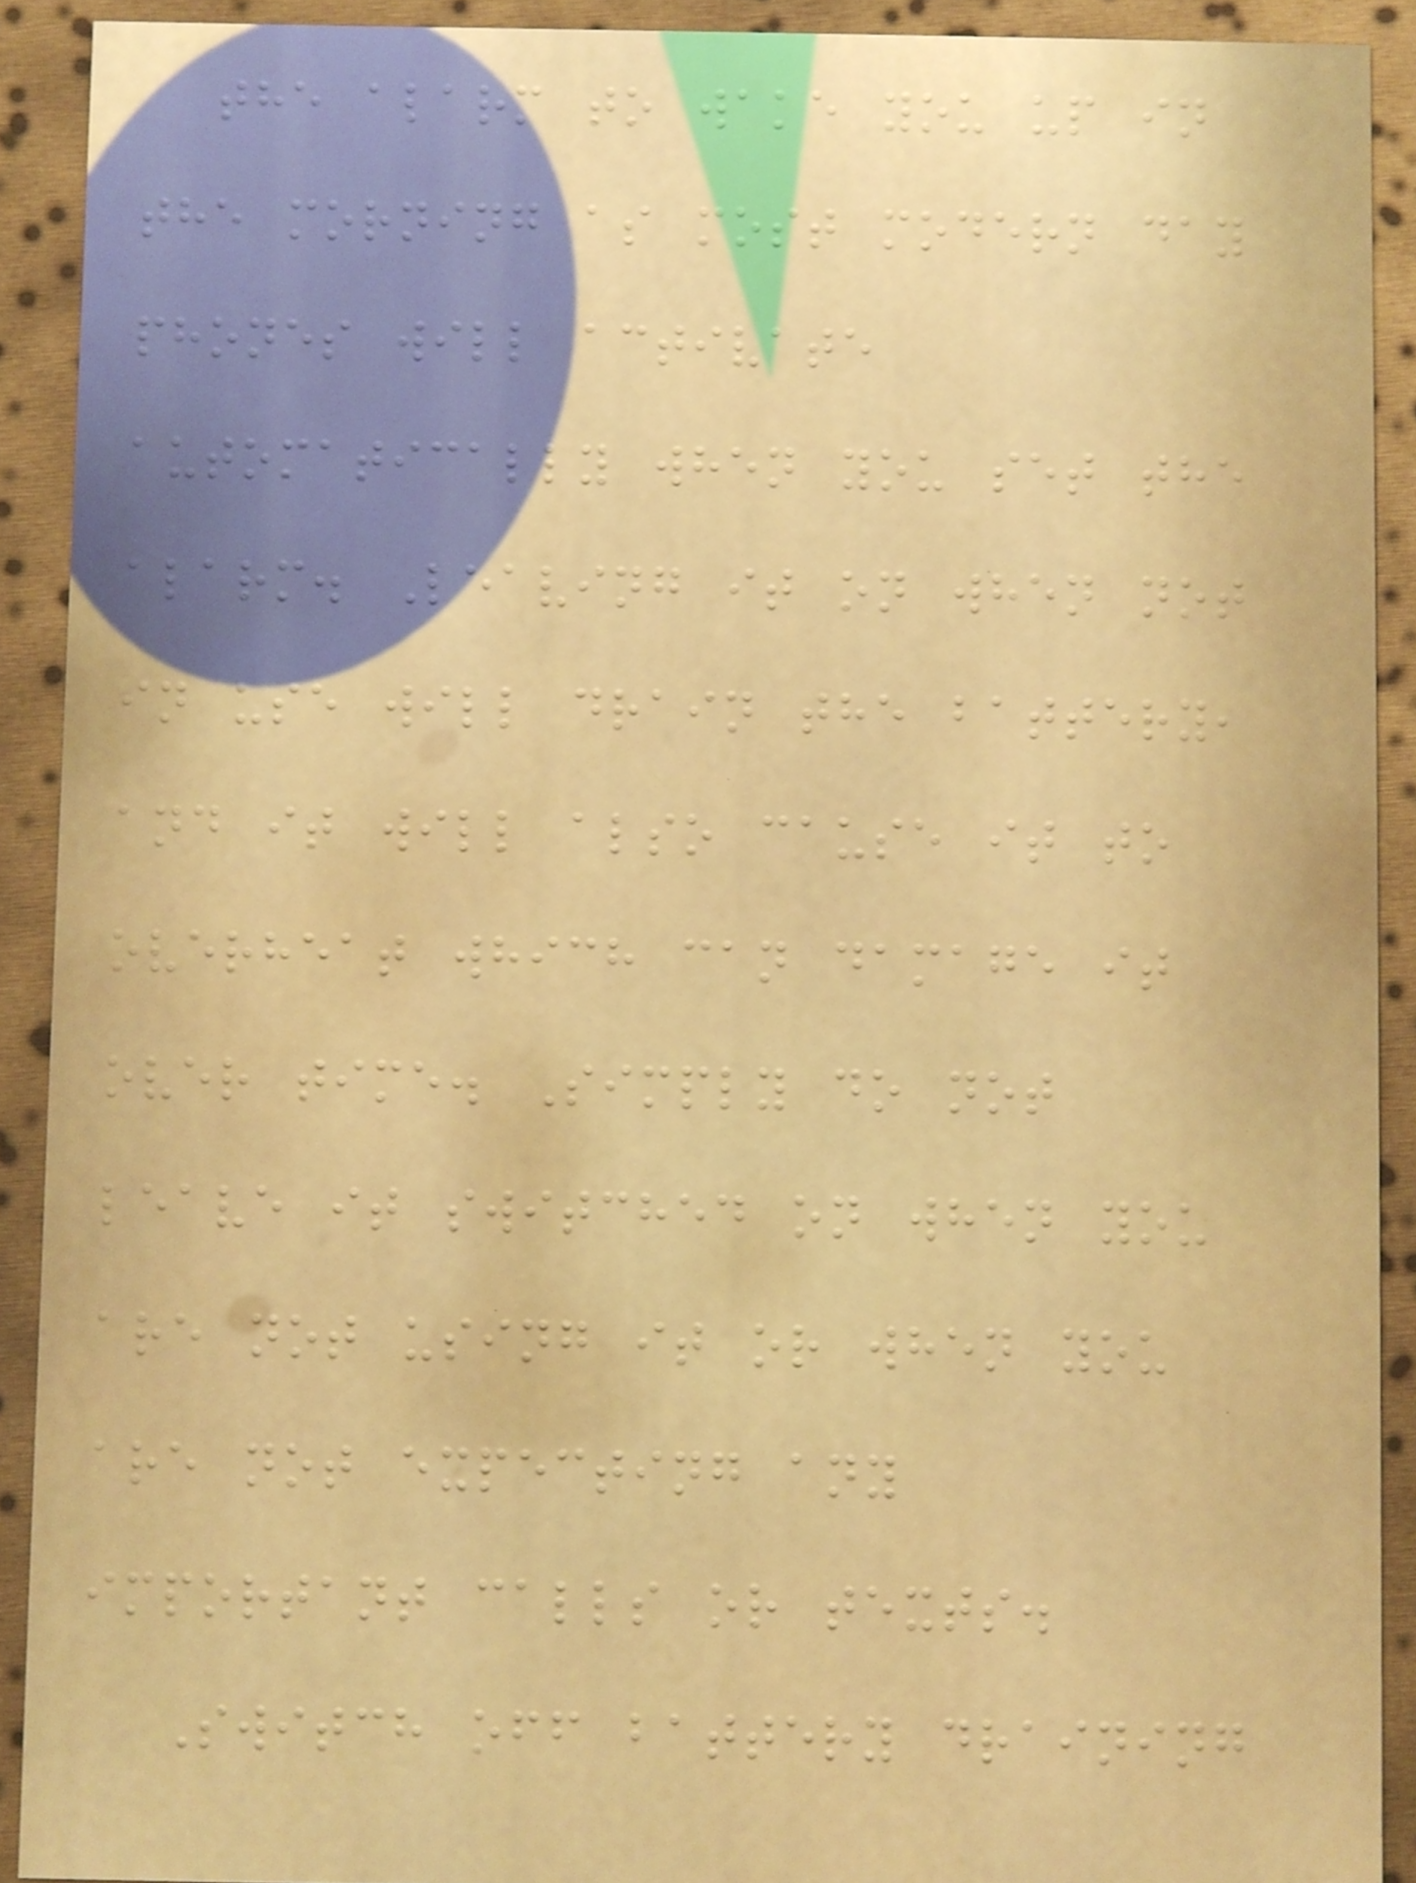the alarm to wake you up in
the morning as most modern day
phones will activate
automatically when you set the
alarm. Leaving it on when not
in use will drain the battery,
and it will also cause it to
overheat which can damage it
over time. Simply do not
leave it switched on when you
are not using it or when you
are not expecting any
important calls or texts.
Switch off battery draining
